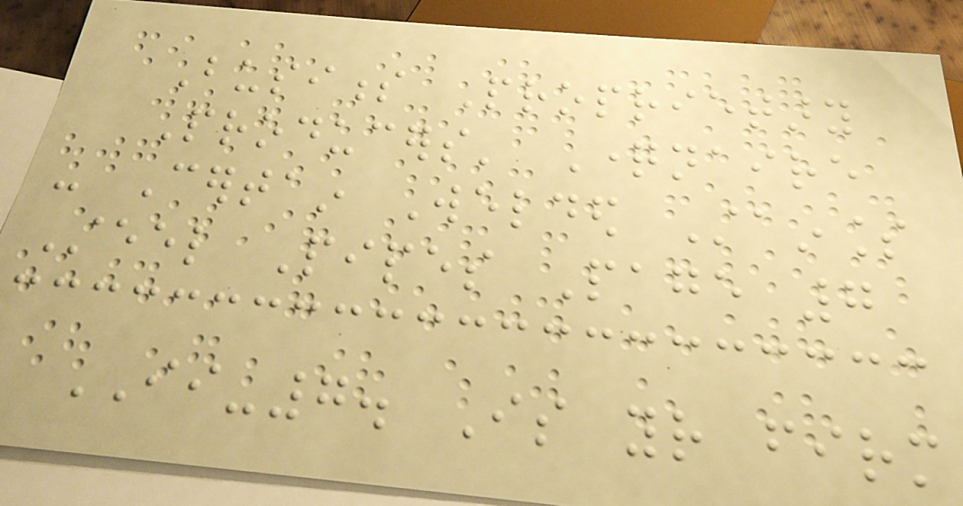Business Proprietary
Producers' Questionnaire
- Certain Welded Stainless
Steel Pipes Page 7
II-7. Is your firm
